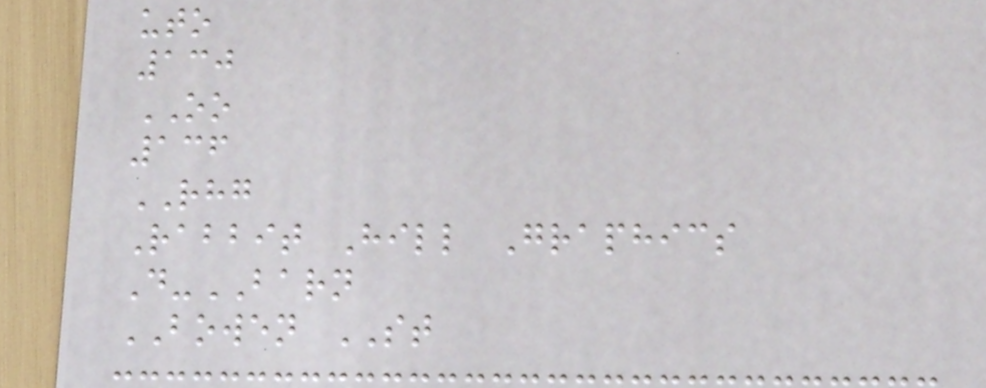uto
130
OO
136
RHG
Rabbit Hill Graphics
D-BARN
BOWEN ST
